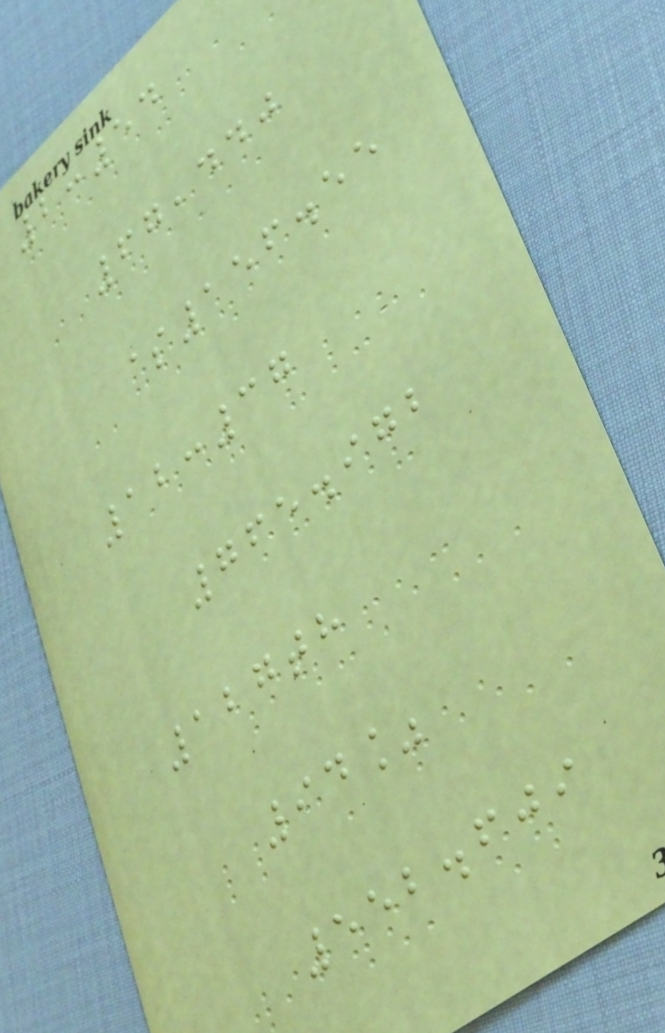2:54
67,440
$156.55
12:37
765.972
127th
94%
552.609
